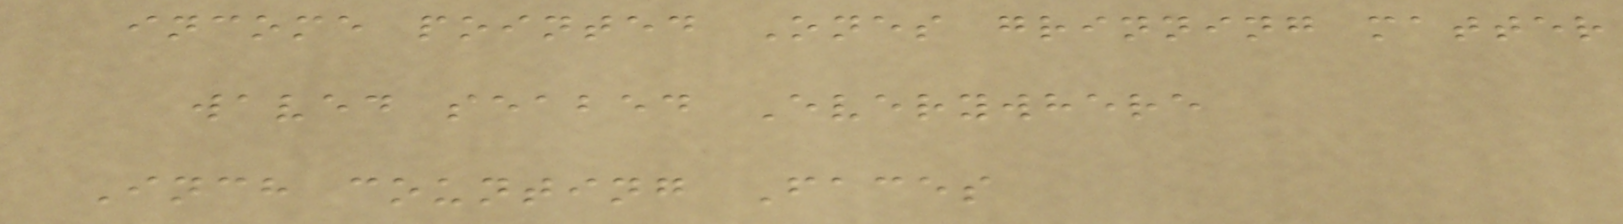income pointed Ones grinning matter
waved seabed Everywhere
Inch counting Faces
